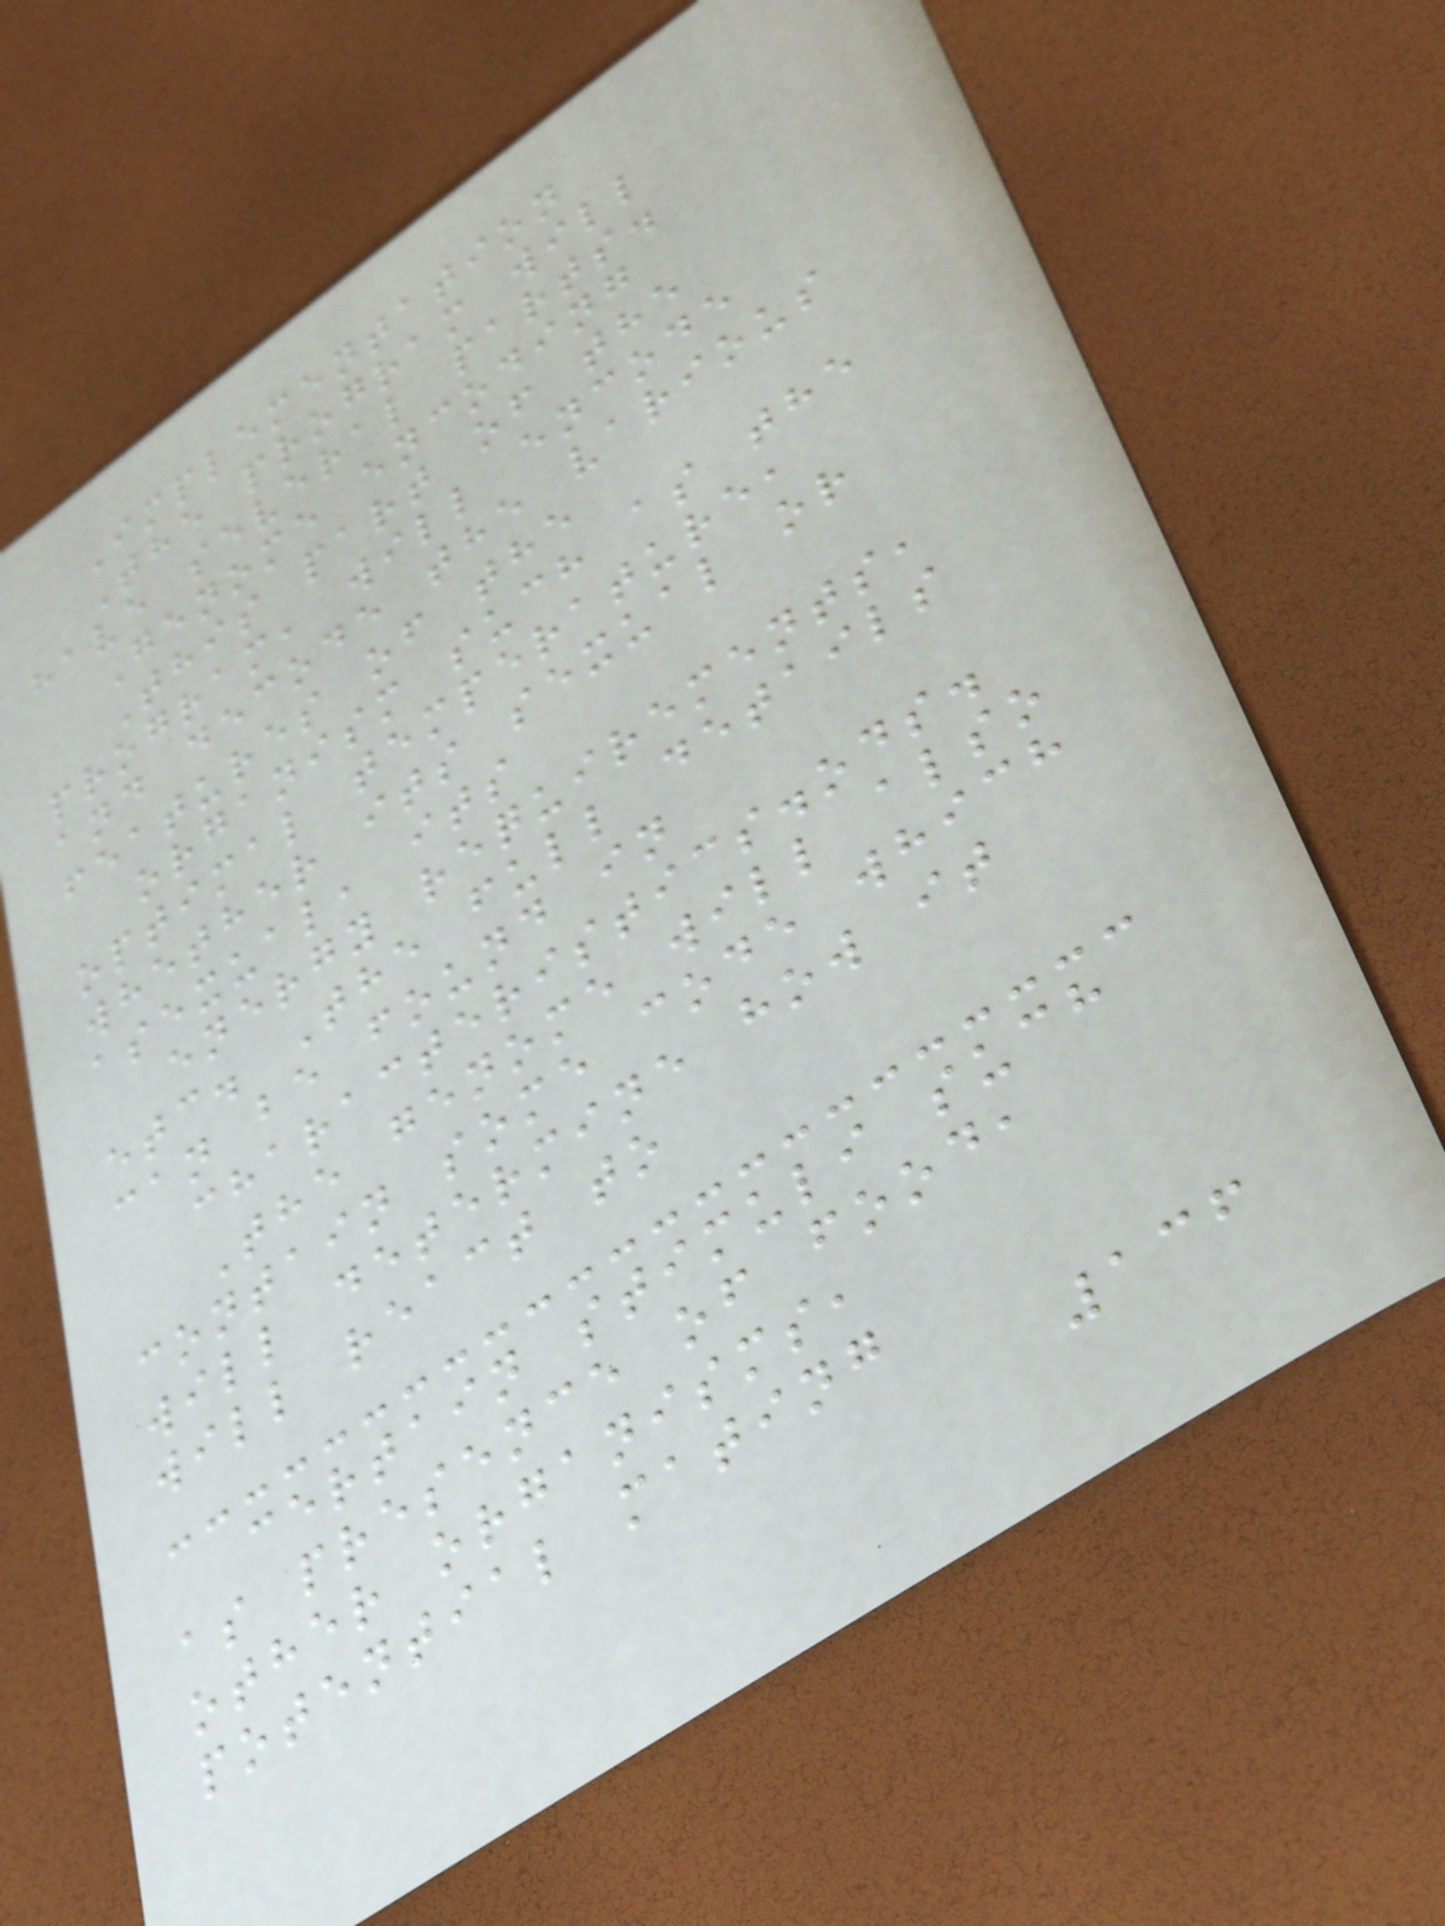Implementation
The program will
have several parts.
Genome encoding
This part of the
program, will encode
and decode the various
features of the
organism such as the
optimal temperature,
whether its sexual or
asexual, its
energy requirements,
etc. The full details
can be found in
characteristics.ods.
The genome will also
contain some code which
will determine how it
will react to
certain stimuli such
as presence of food,
other organisms,
potential mating
136
